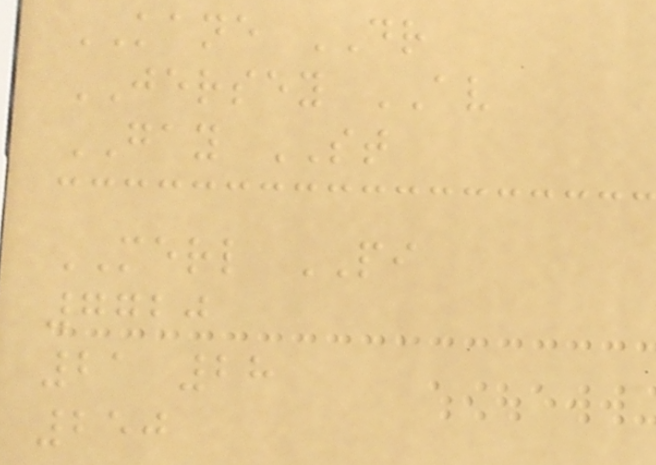KANE DR
JERSEY AV
GAY ST
MERL PI
7720
21 28
250
